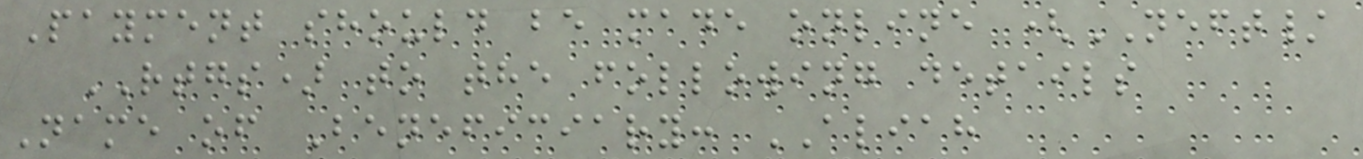Payment should be made online (NEFT/
RTGS) to the following details
Name of Beneficiary: ALIAH
